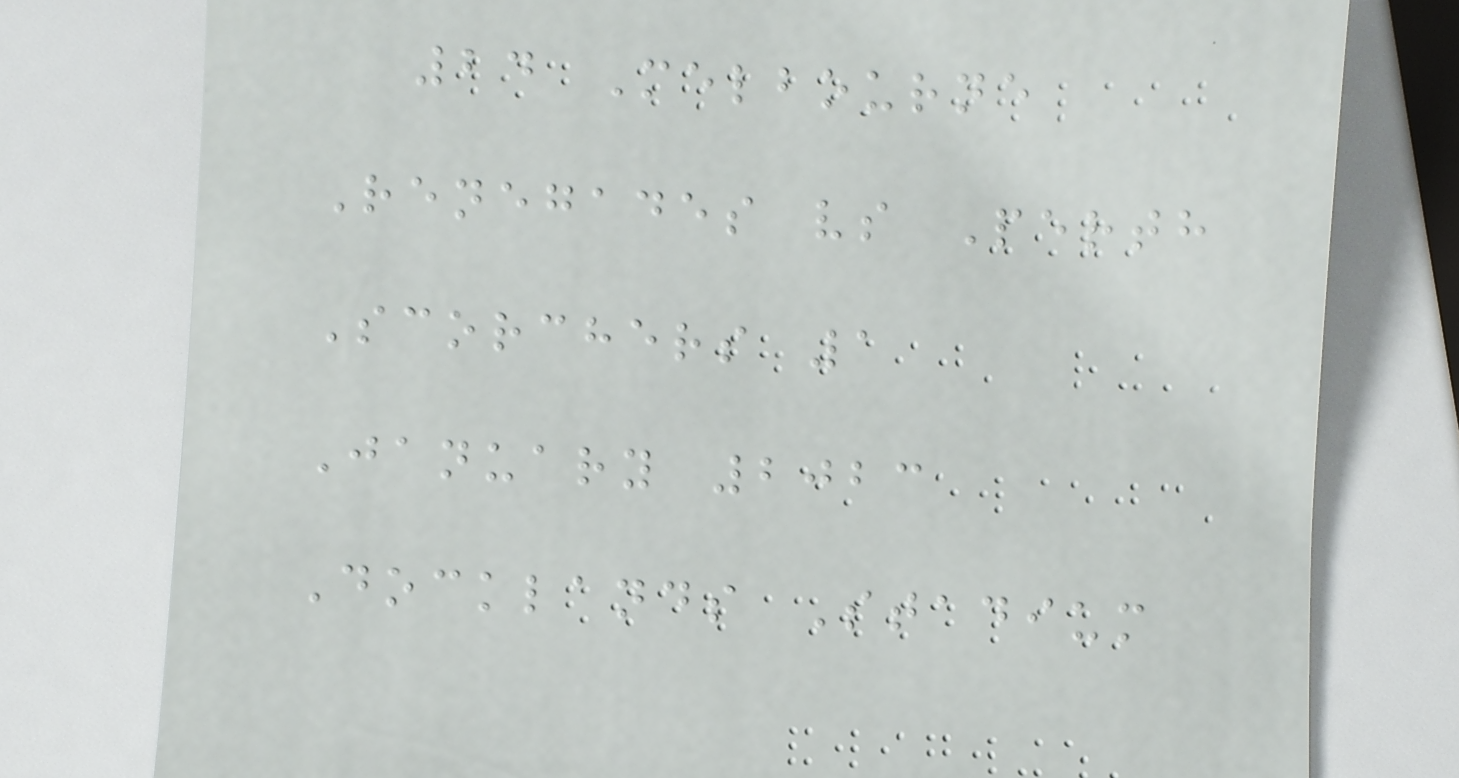24 Melbourne
Renegades vs Perth
Scorchers 1
January 2023
Docklands Stadium
